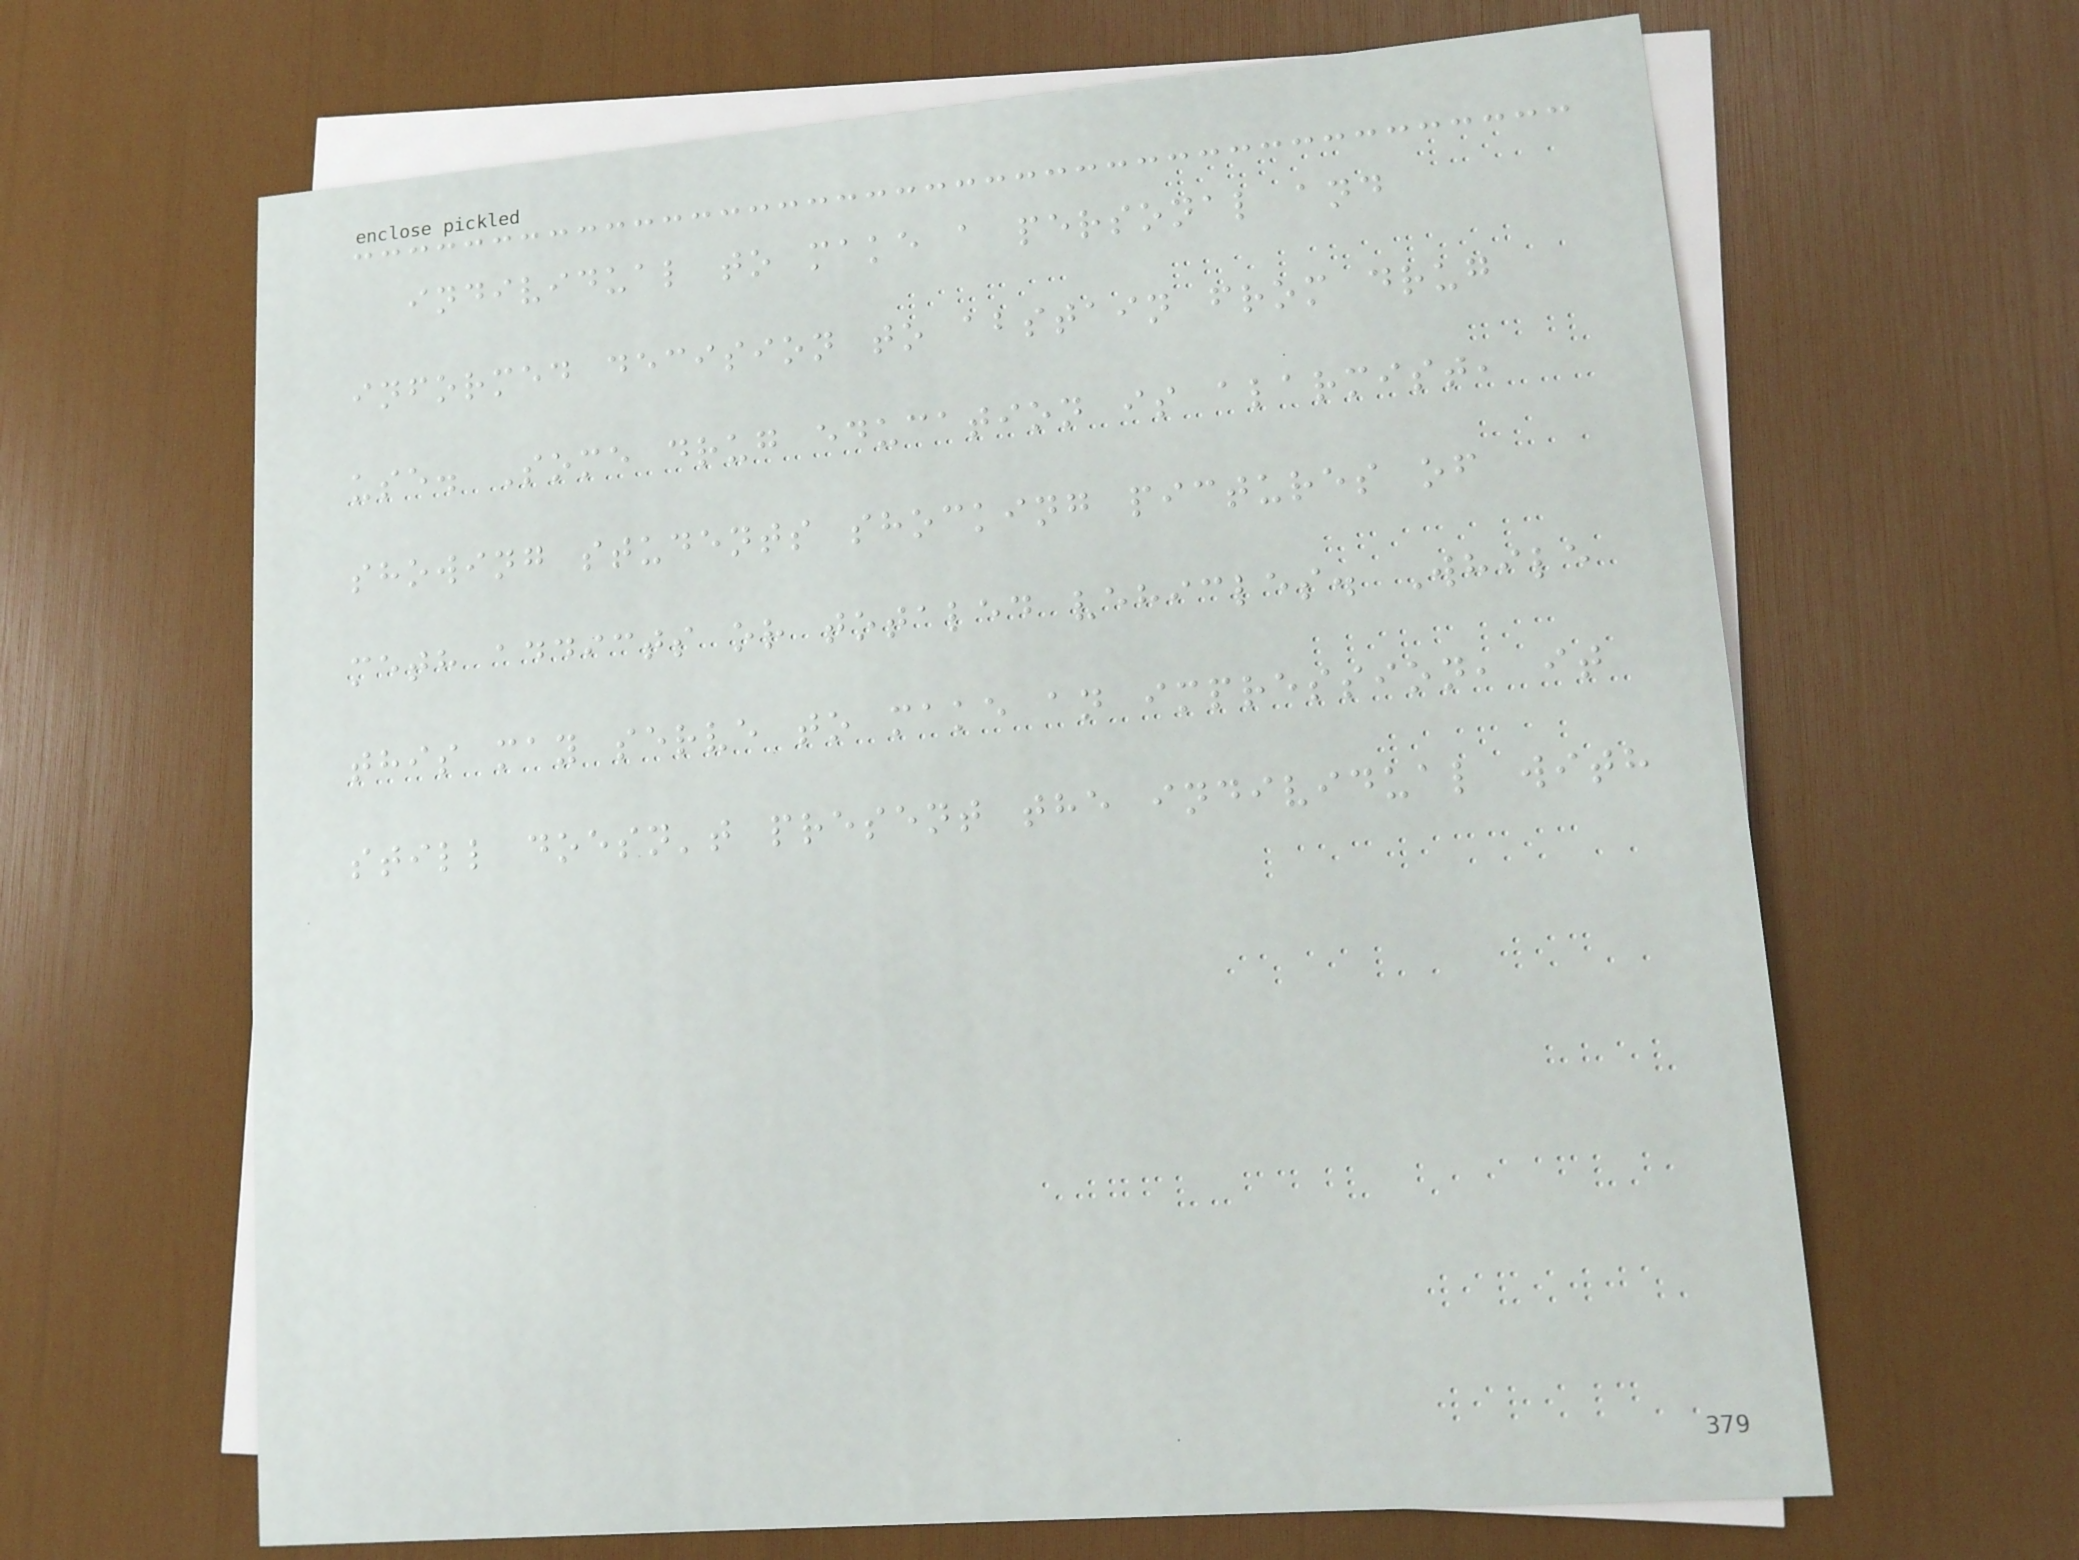individual to make a personal and
informed decision to abstain from drug
use. Some drug education is alarmist,
showing students shocking pictures of
meth addicts or totaled vehicles. While
this may serve to make an impression, it
still doesn't present the individual with
